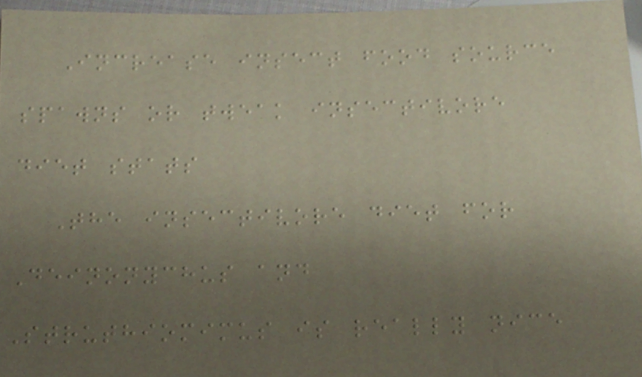Increase insect food source
spawns or tweak insectivore
diet stats
The insectivore diet for
Deinonychus and
Struthiomimus is really nice
